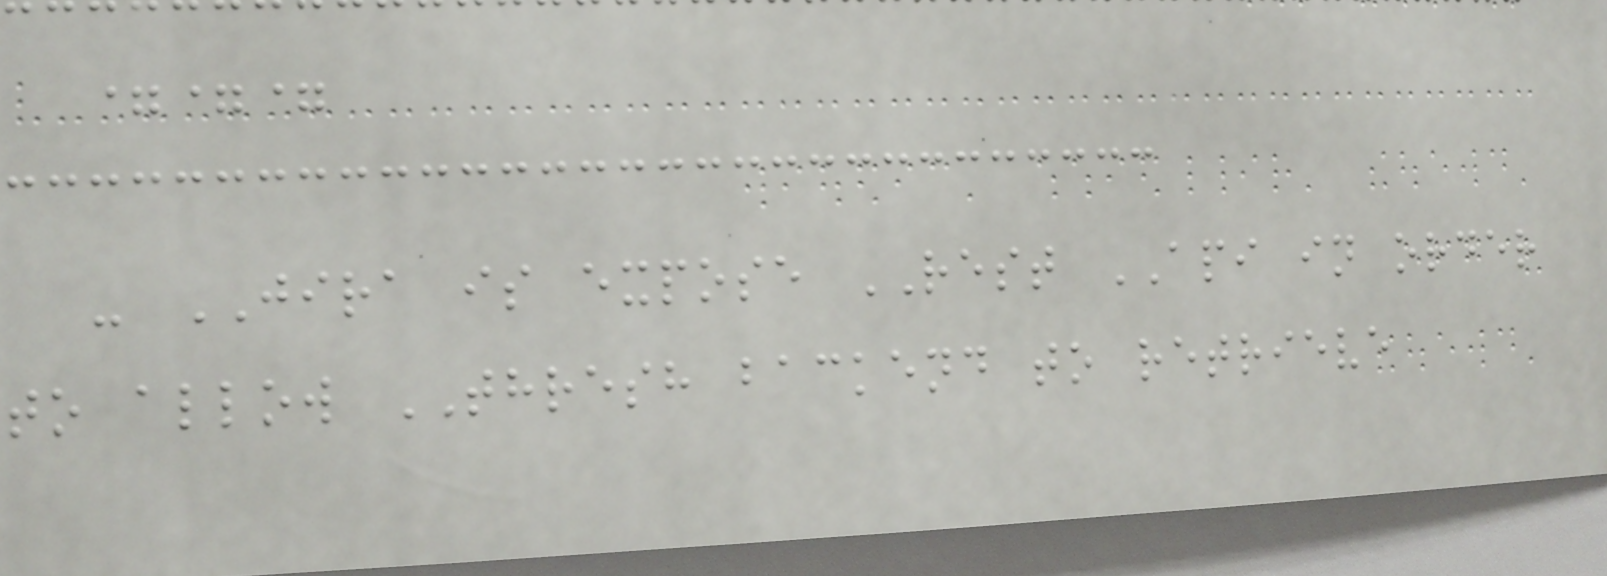===
- JIRA is expose REST API in order
to allow THRESH backend to retrieve
